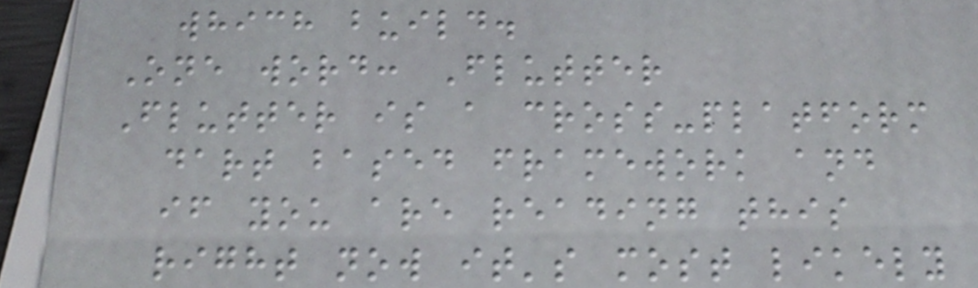which build.
One word: Flutter
Flutter is a cross-platform
dart based framework and
if you are reading this
right now it's most likely
